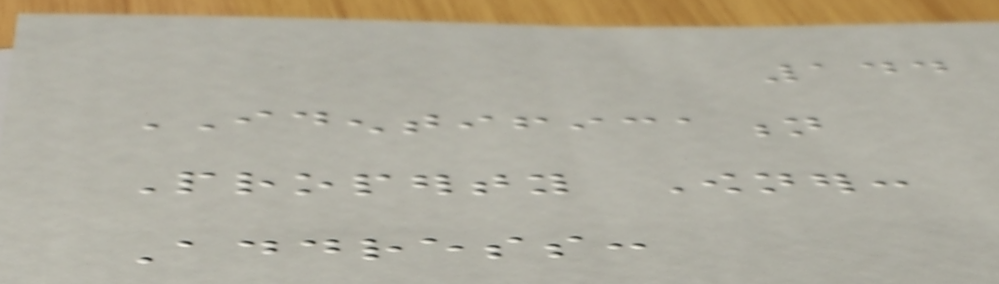144
IDENTIFICATION
Property Owner:
Address:
